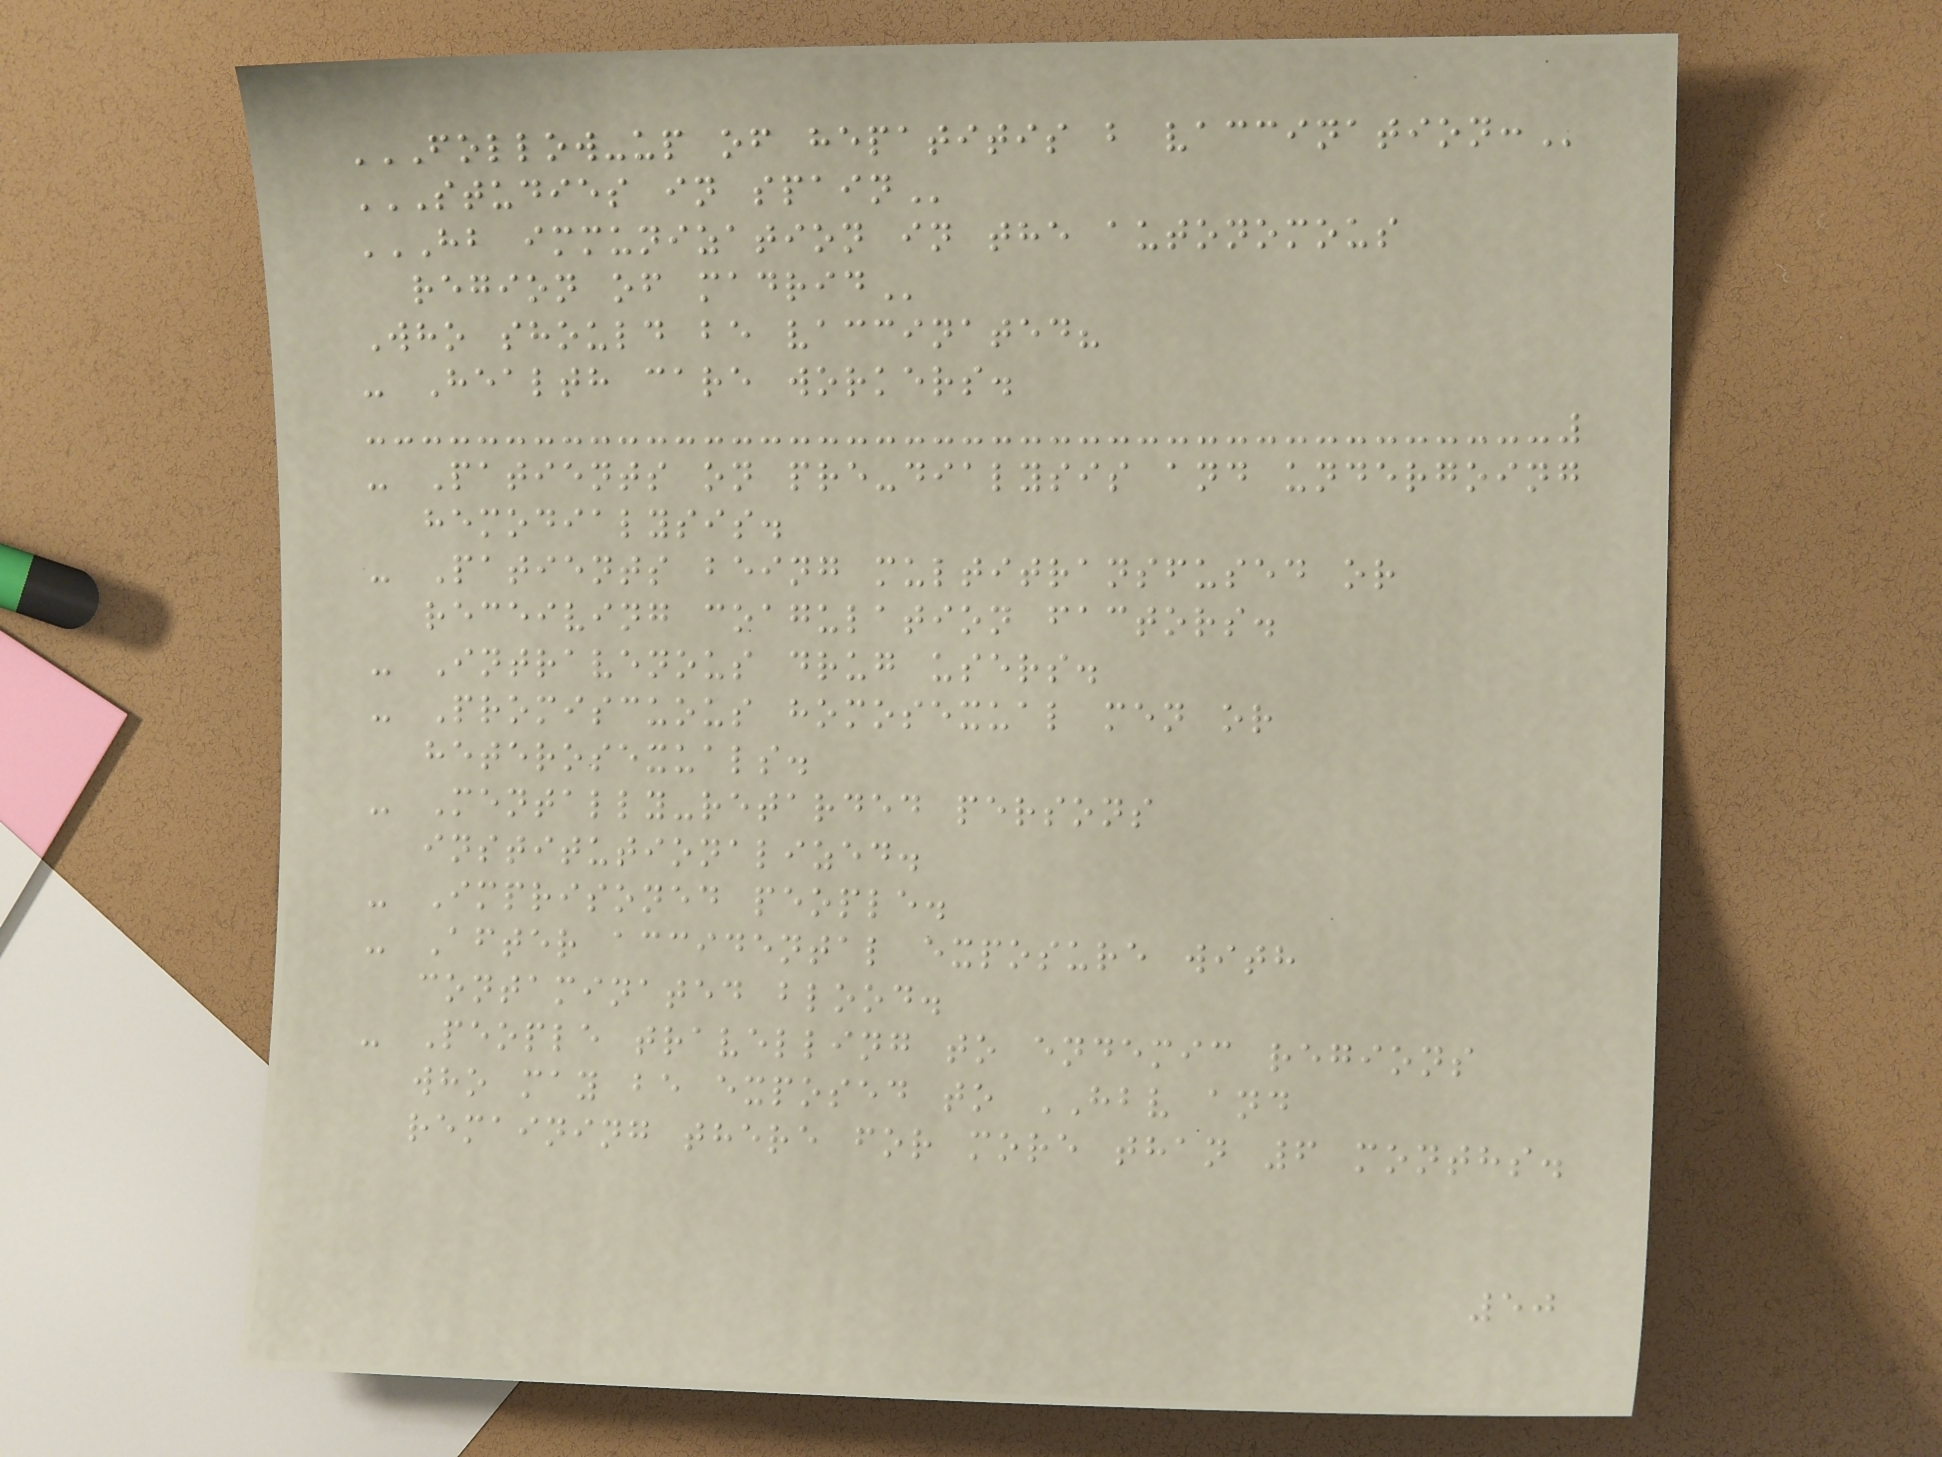FOLLOW-UP OF HEPATITIS B VACCINATION:
STUDIES IN SPAIN
HB IMMUNIZATION IN THE AUTONOMOUS
REGION OF MADRID
Who should be vaccinated?
- Health care workers.
- Patients on pre-dialysis and undergoing
hemodialysis.
- Patients being multitransfused or
receiving coagulation factors.
- Intravenous drug users.
- Promiscuous homosexual men or
heterosexuals.
- Mentally-retarded persons
institutionalized.
- Imprisoned people.
- After accidental exposure with
contaminated blood.
- People travelling to endemic regions
who may be exposed to HBV and
remaining there for more than 6 months.
50
